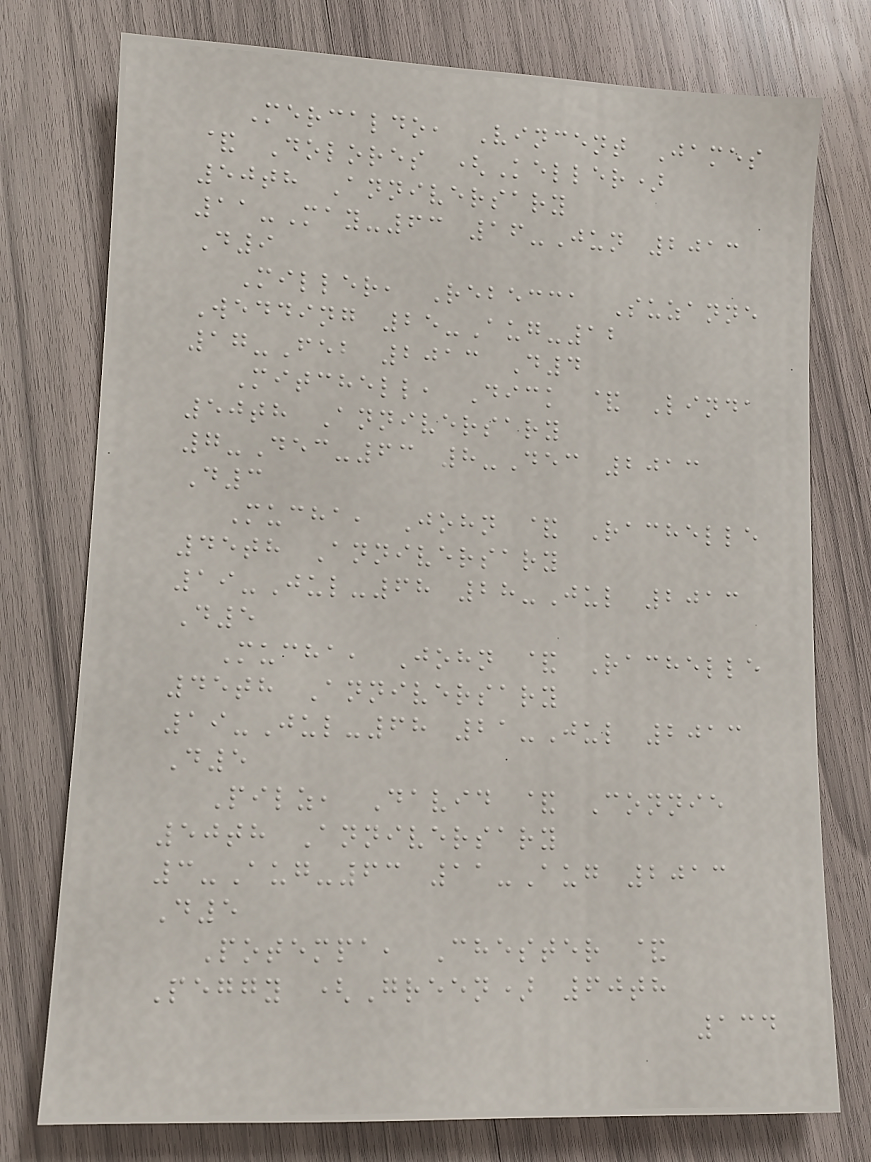Mercaldo, Vincent James
& Dolores (Keller)
50th Anniversary
11-May-63 16-Jun 2013
D9
Miller, Rebecca Suzanne
Wedding 25-Aug-12
17-Feb 2013 D4
Mitchell, Dick & Linda
50th Anniversary
7-Dec-63 8-Dec 2013
D3
Mucha, John & Rachelle
45th Anniversary
19-Jul-68 28-Jul 2013
D5
Mucha, John & Rachelle
45th Anniversary
19-Jul-68 21-Jul 2013
D5
Pilz, David & Connie
50th Anniversary
3-Aug-63 11-Aug 2013
D5
Potempa, Chester &
Peggy (Green) 60th
134
